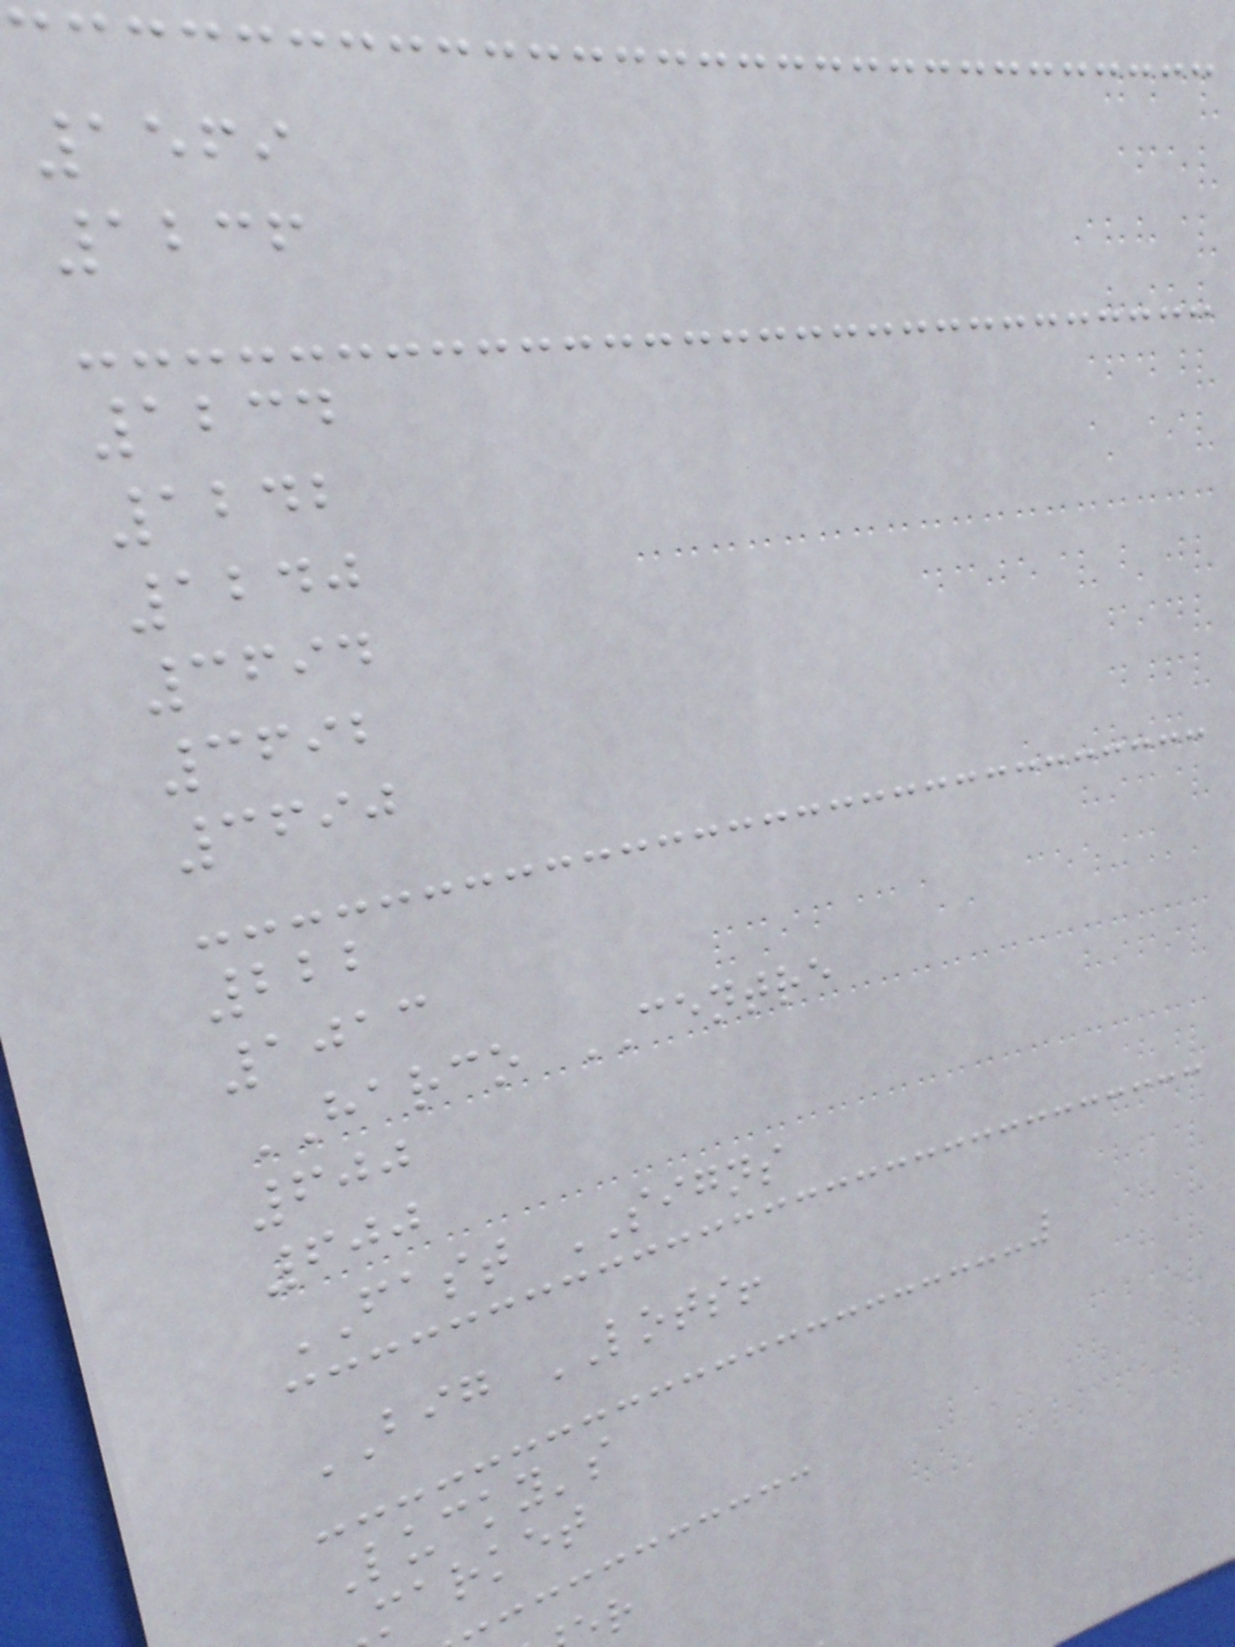1569
1236
1234
1242
1240
3694
3692
3690
222
1013
HARCO CENTRE
600
600
FAST SIGNS
BIG LOTS!
Lucky's
market
